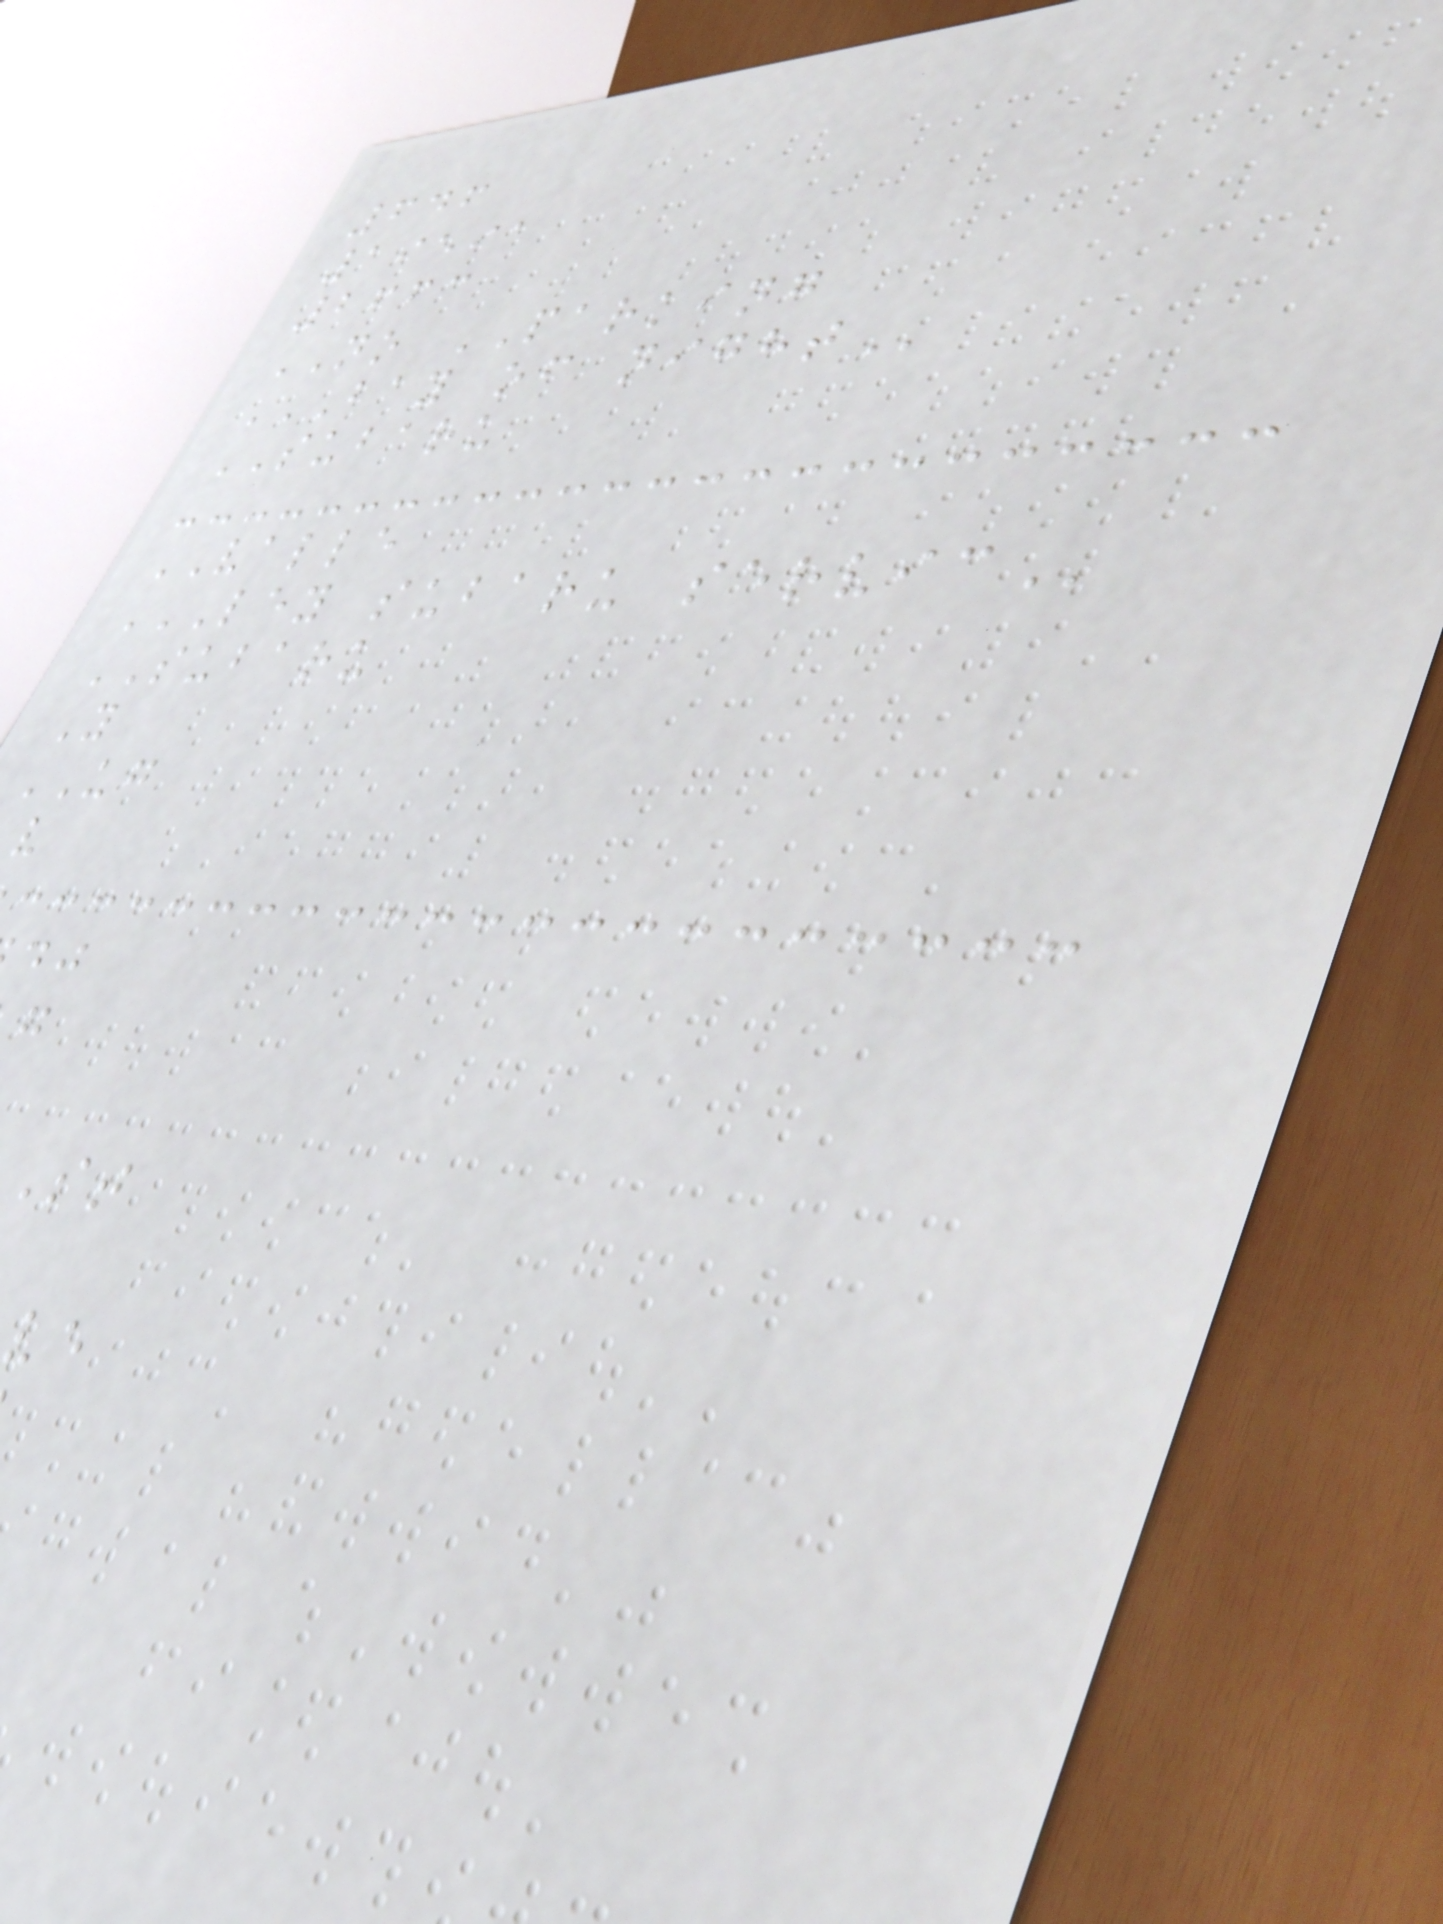646
19591
2663
NO PARKING
BAY OF NIGHT
SUBARU
VALLE
LEY SUBARU SERVIC
SUBARU
Y
UG
